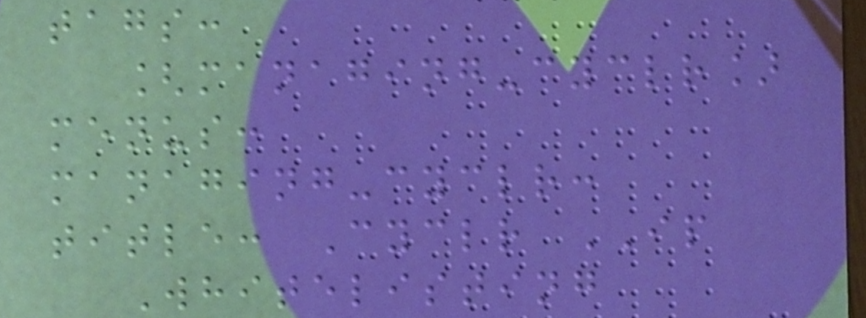tags:
[managing-cyclr]
menus:
managing-cyclr:
title: Cyclr IP
Whitelisting
